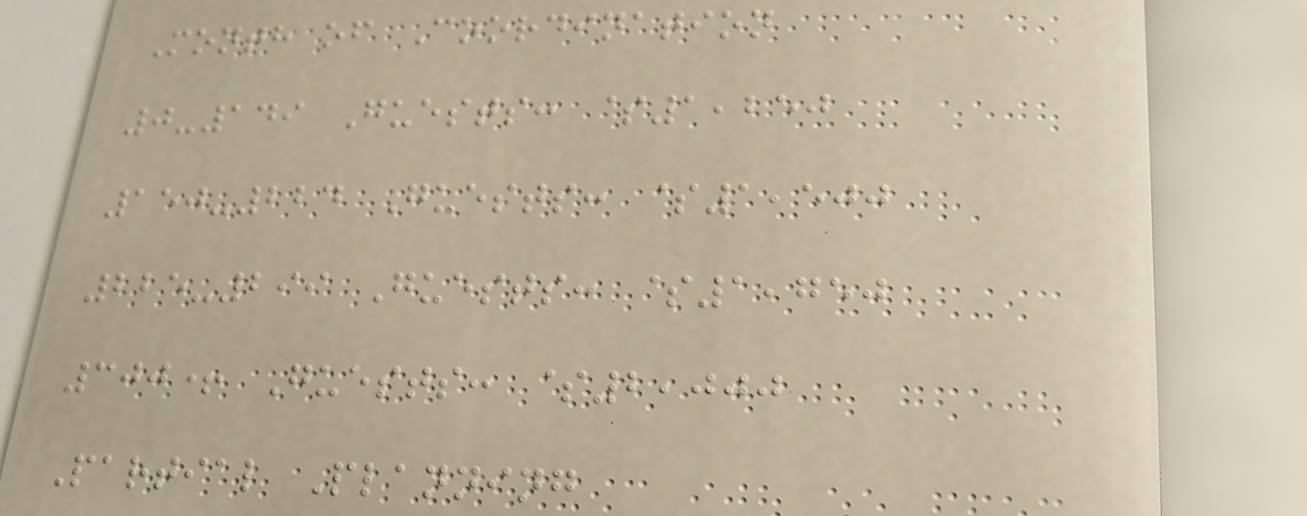Month of Coordination
0-149 Guests: $1,250
150-224 Guests: $1,500
225-299 Guests: $1,750
300+ Guests: $2,000
Partial Planning
